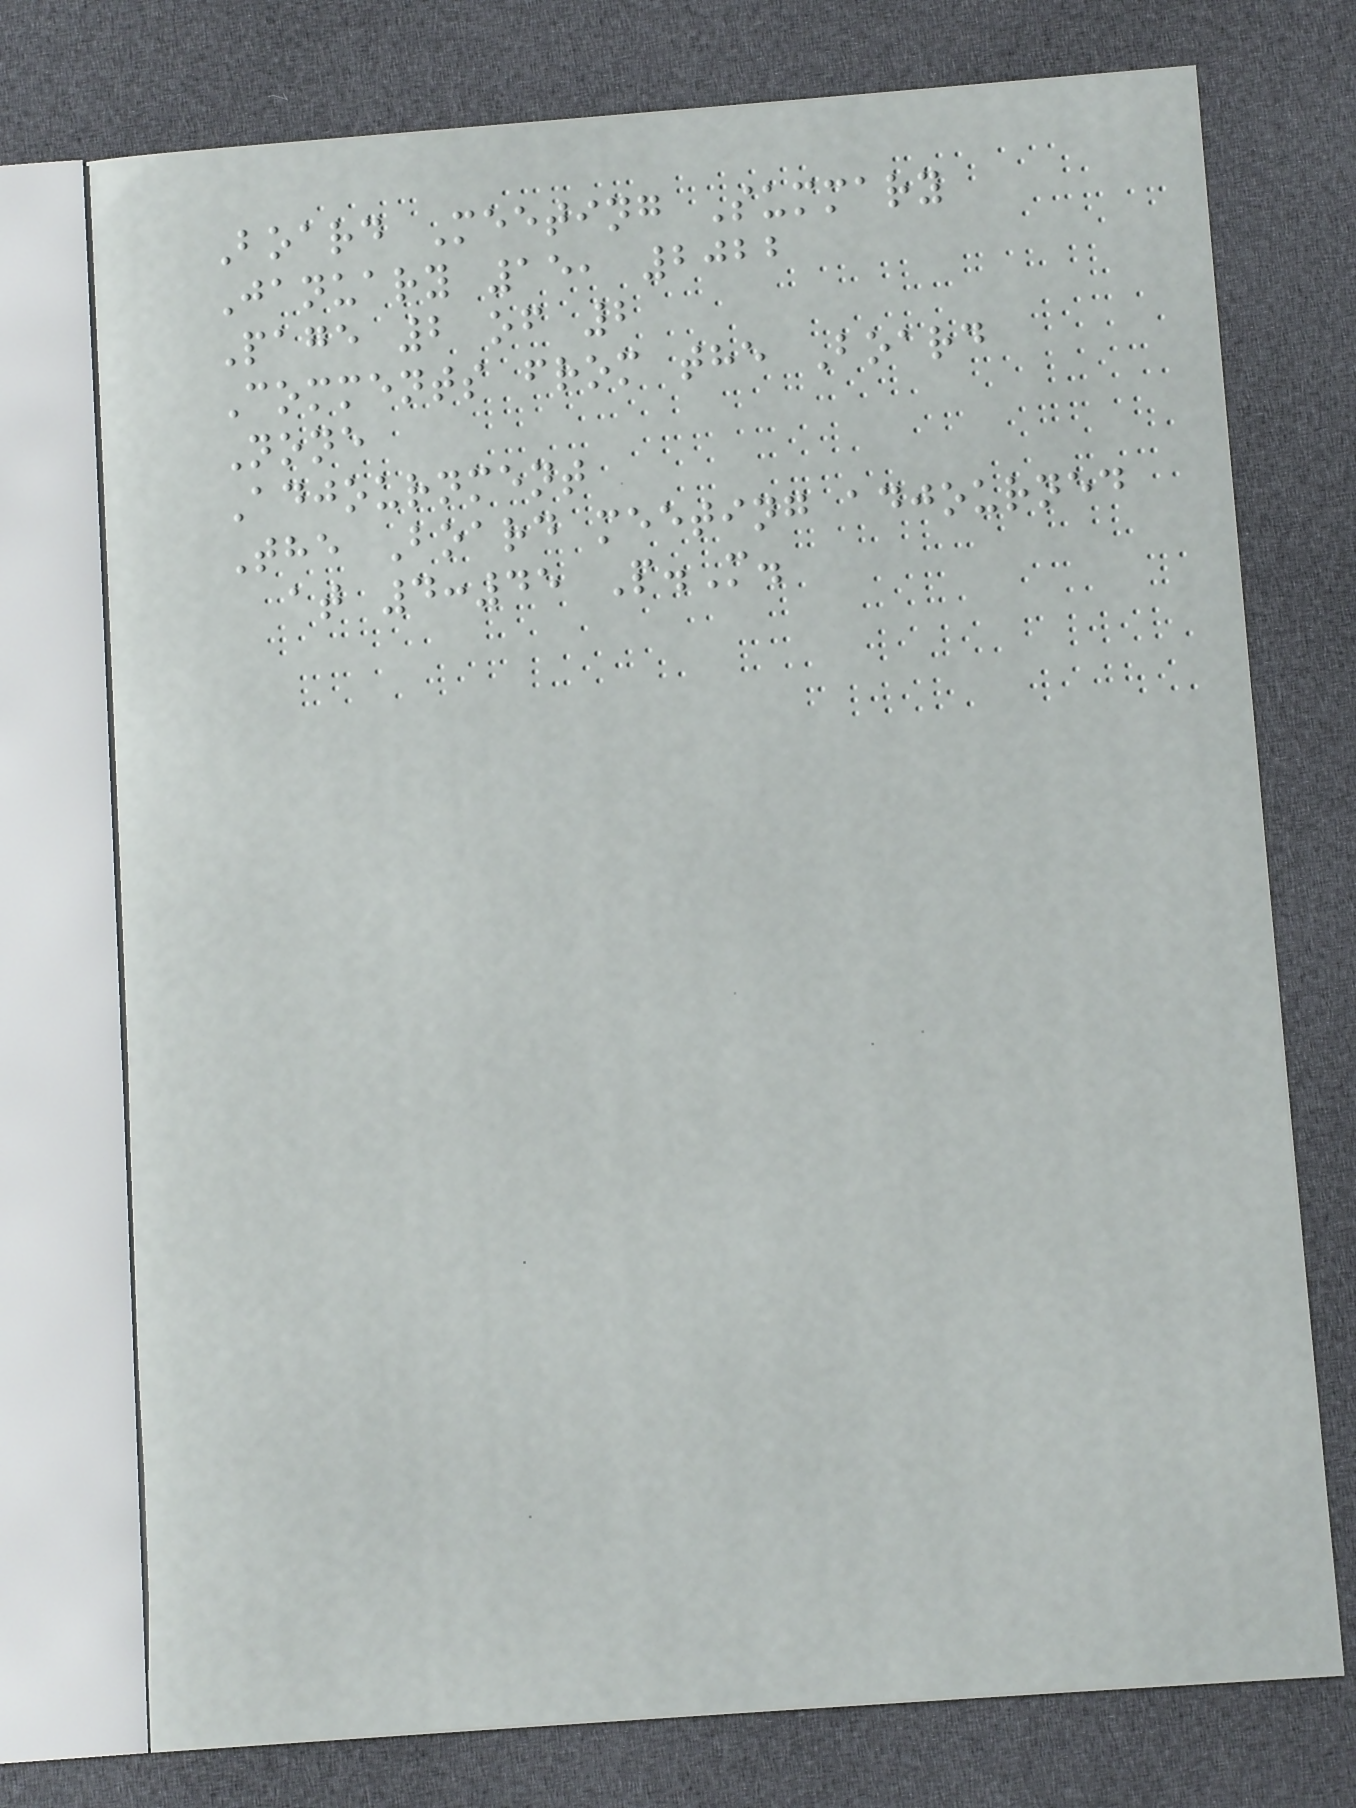Board Meeting Summary
January 15, 2022
Page 2 of 2
Comments from the Board
None
Adjournment
The Board meeting adjourned
at 4:45 P.M.
